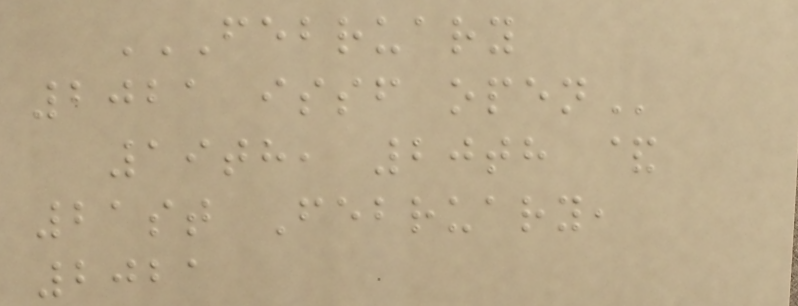FEBRUARY
2021 ISSF OPEN
19th, 20th &
21st February,
2021
